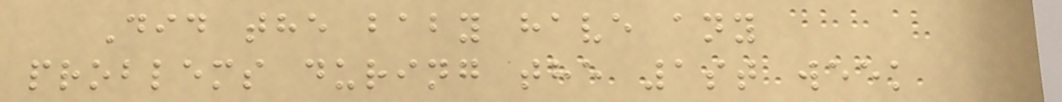Did the baby have any
problems during the 1st week
